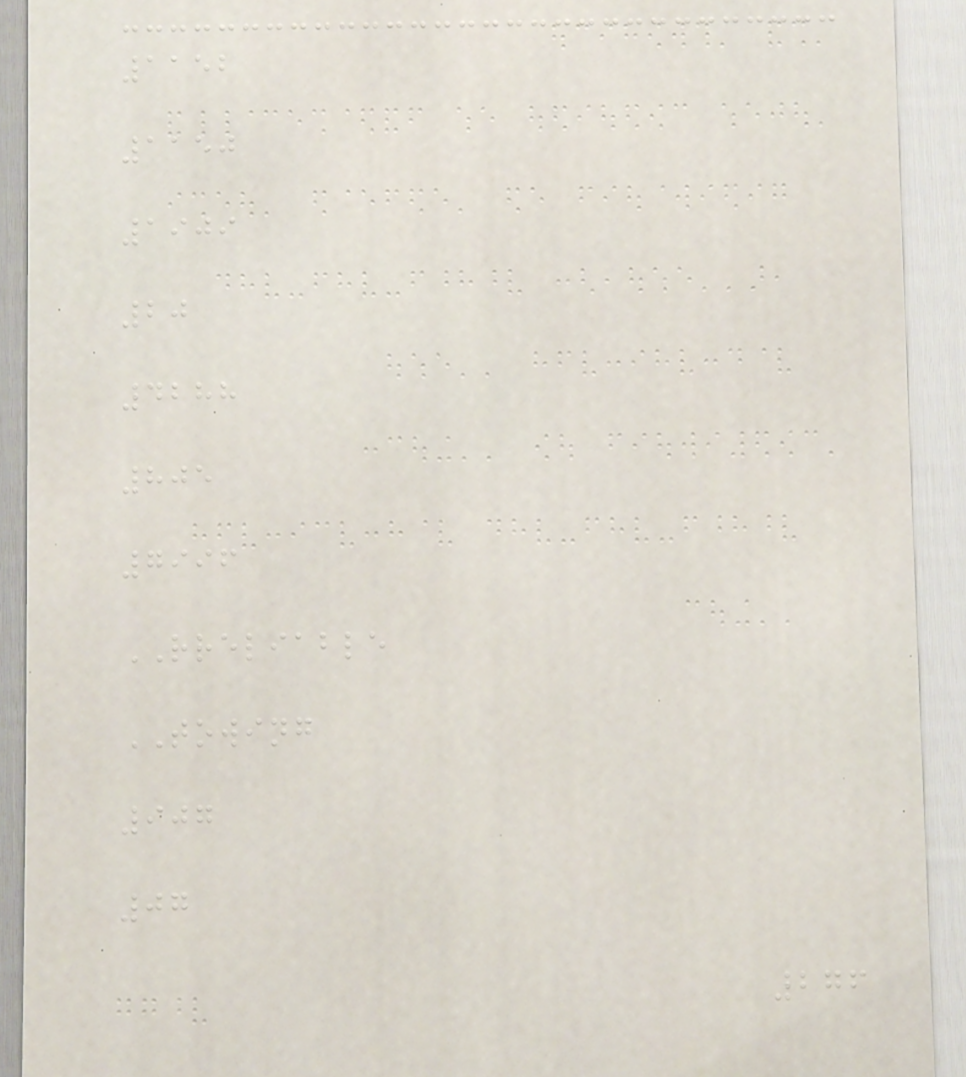1152
1150
1909
20
4288
805
7996
RRELIABLE
TOWING
907
07
276
